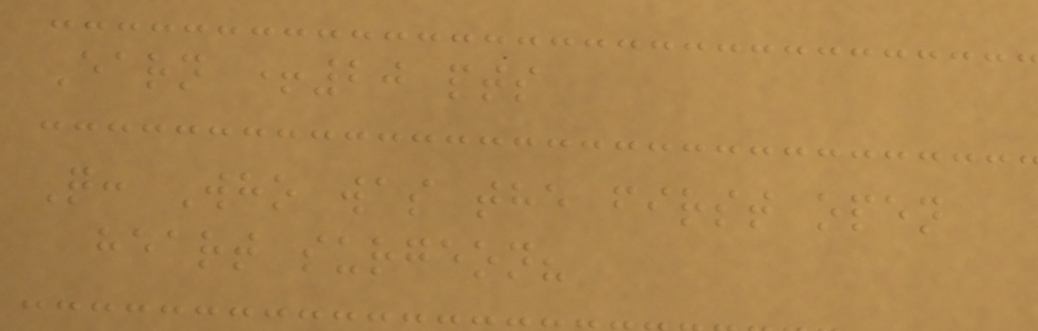Earn +20 pts
Q: Who was the first open
heart surgeon?
